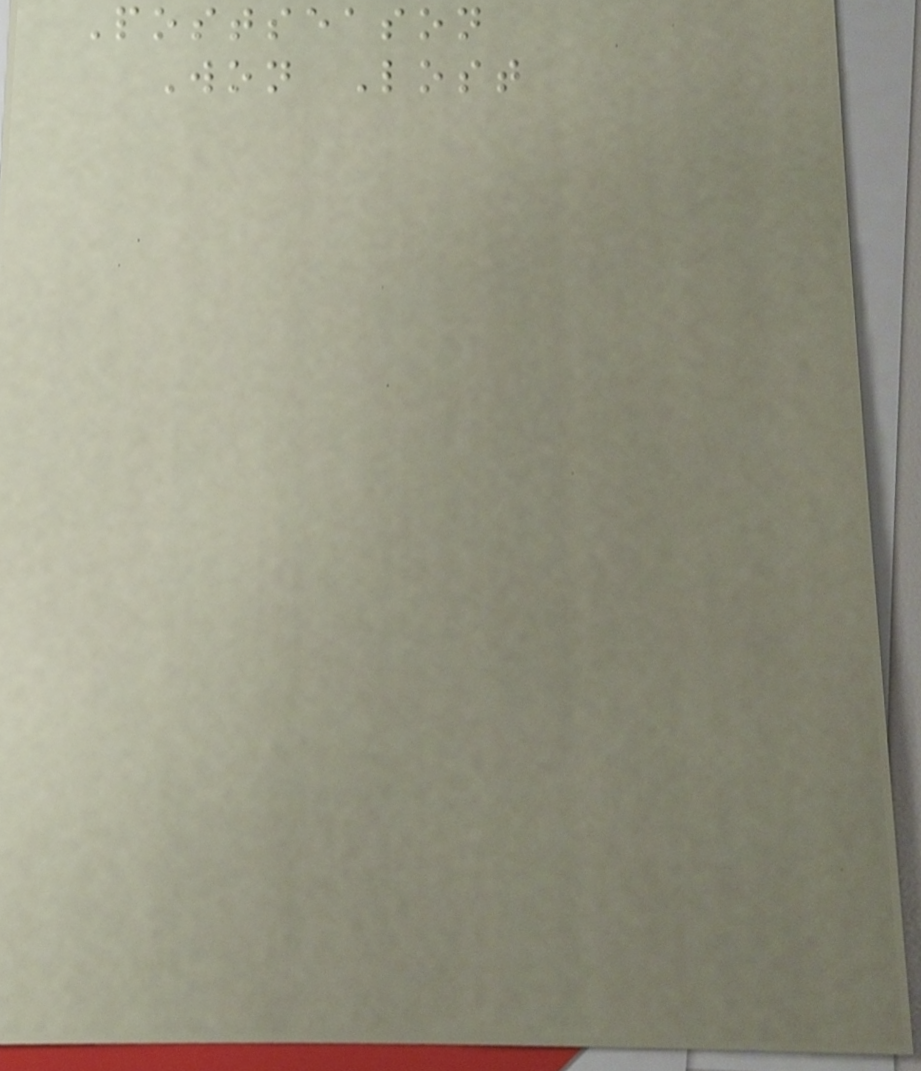Postseason
Won Lost
